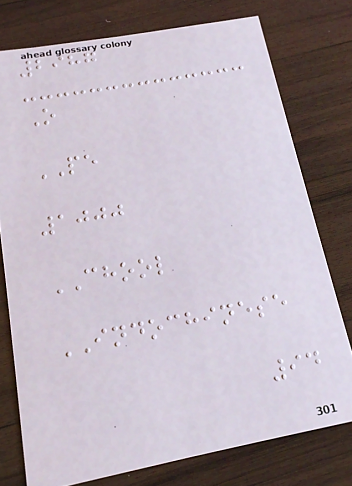2987
O
PE
1000
CHOOL
INDOCHINESE
94
